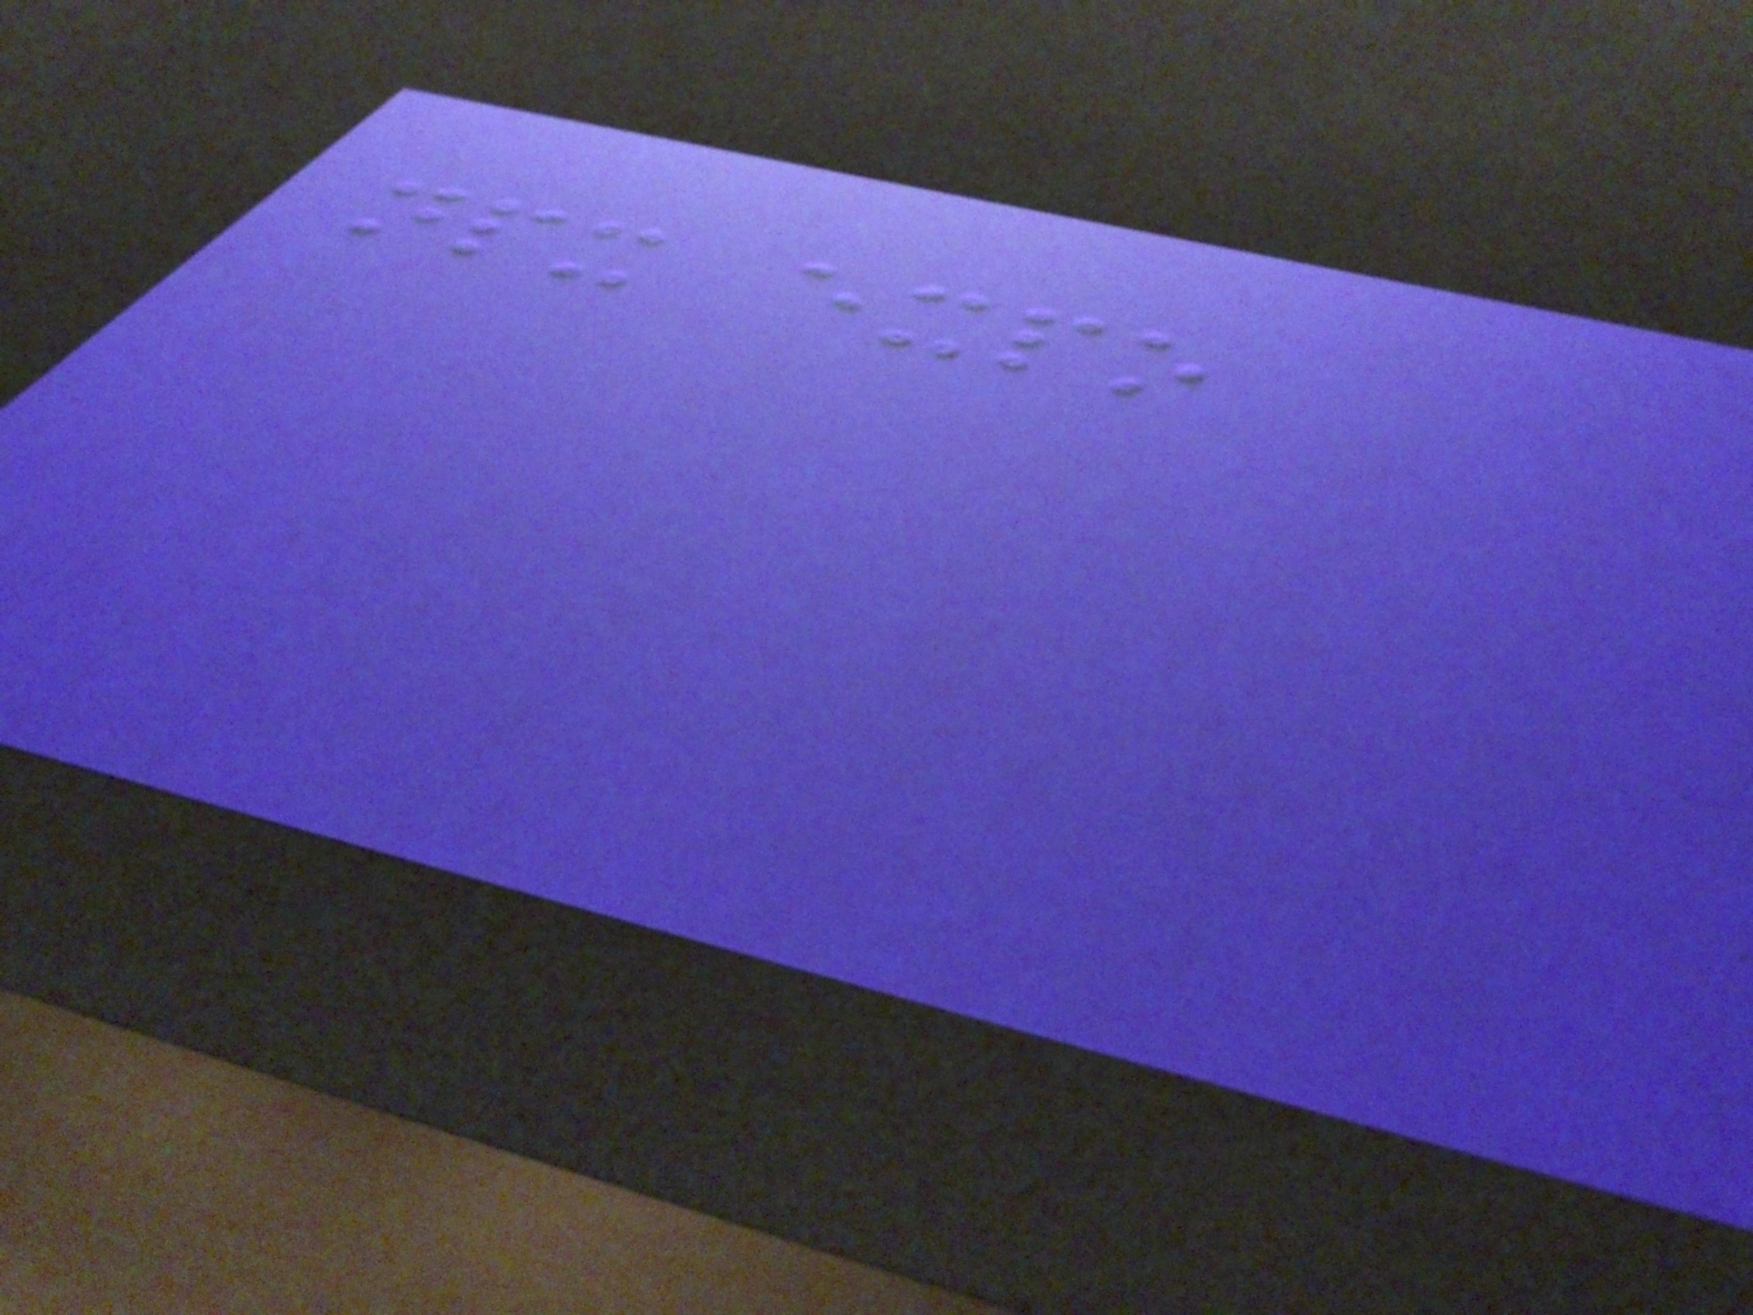npx expo
